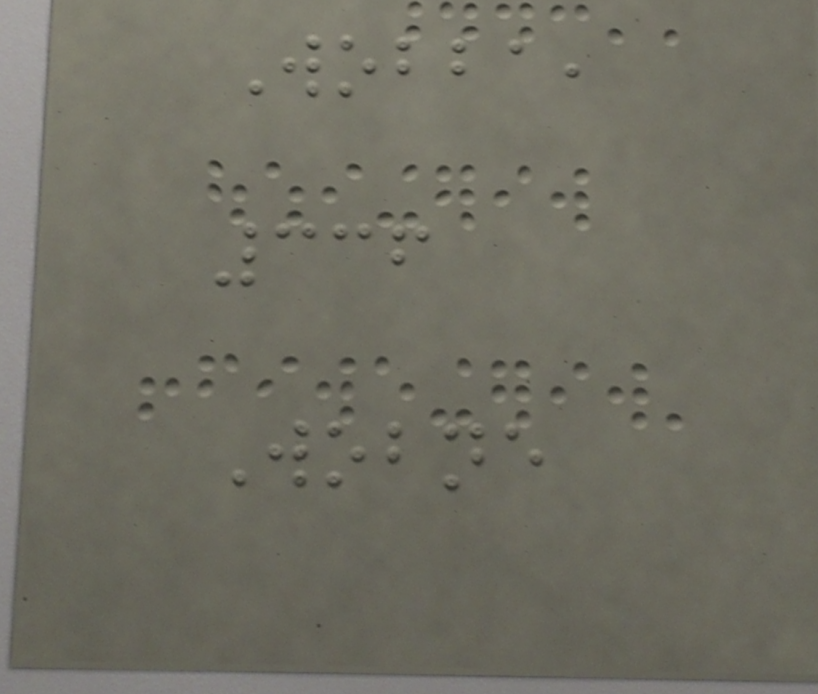Wobba,
336
Wobne
